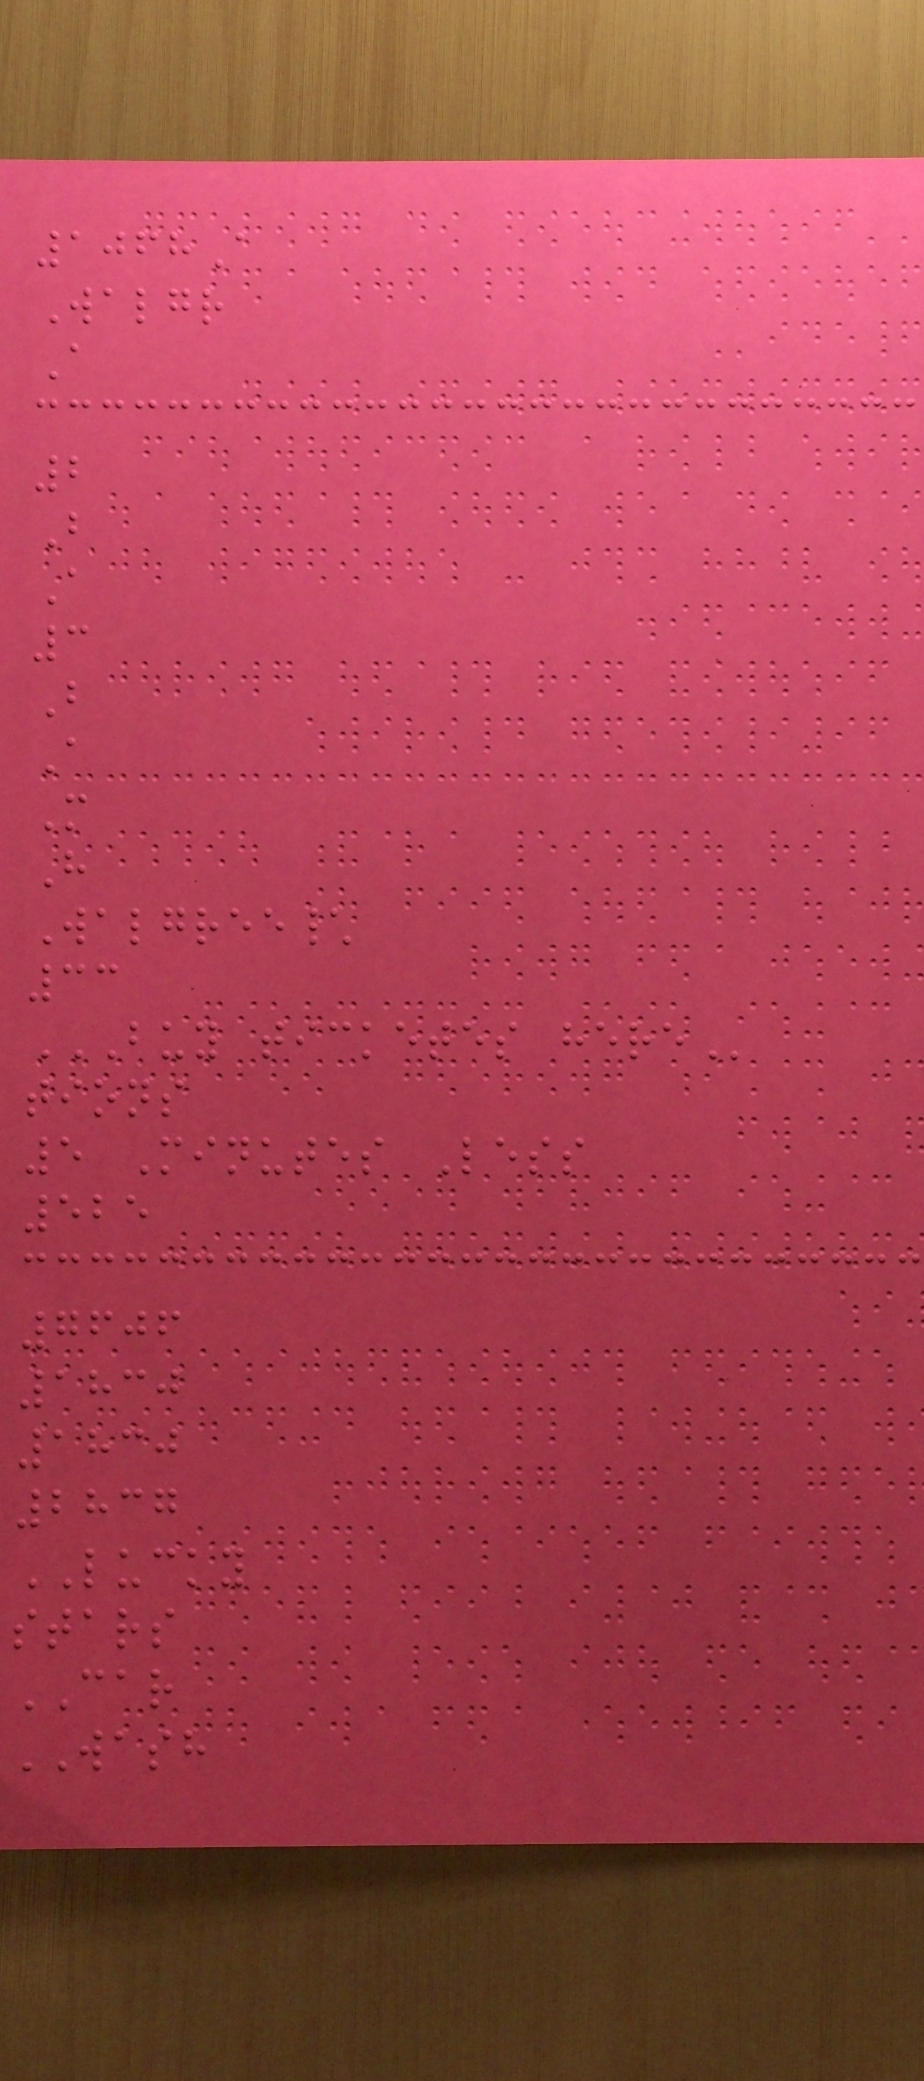1068A
Walgr
A
2
B
A
3
B
A
M
H
Walgree\
33
BUY TICKETES HERE
tions
5 Minutes Less
525
7606
1830
1830
2837
LUCKY
stars
CAR
WASH
